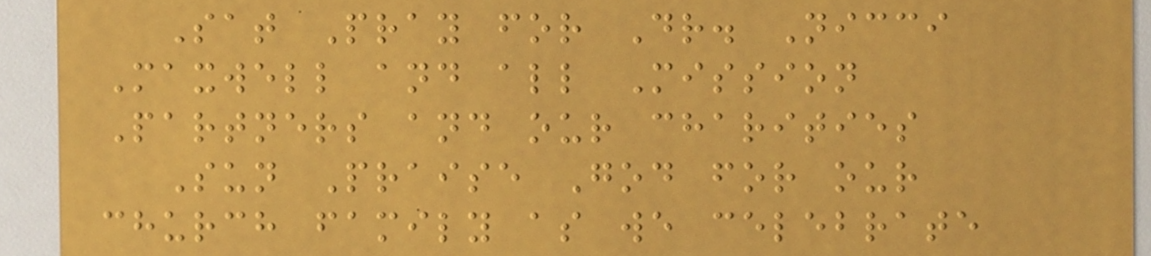Sat Pray for Dr. Nicci
Maxwell and all Mission
Partners and our charities
Sun Praise God for our
church family as we celebrate
